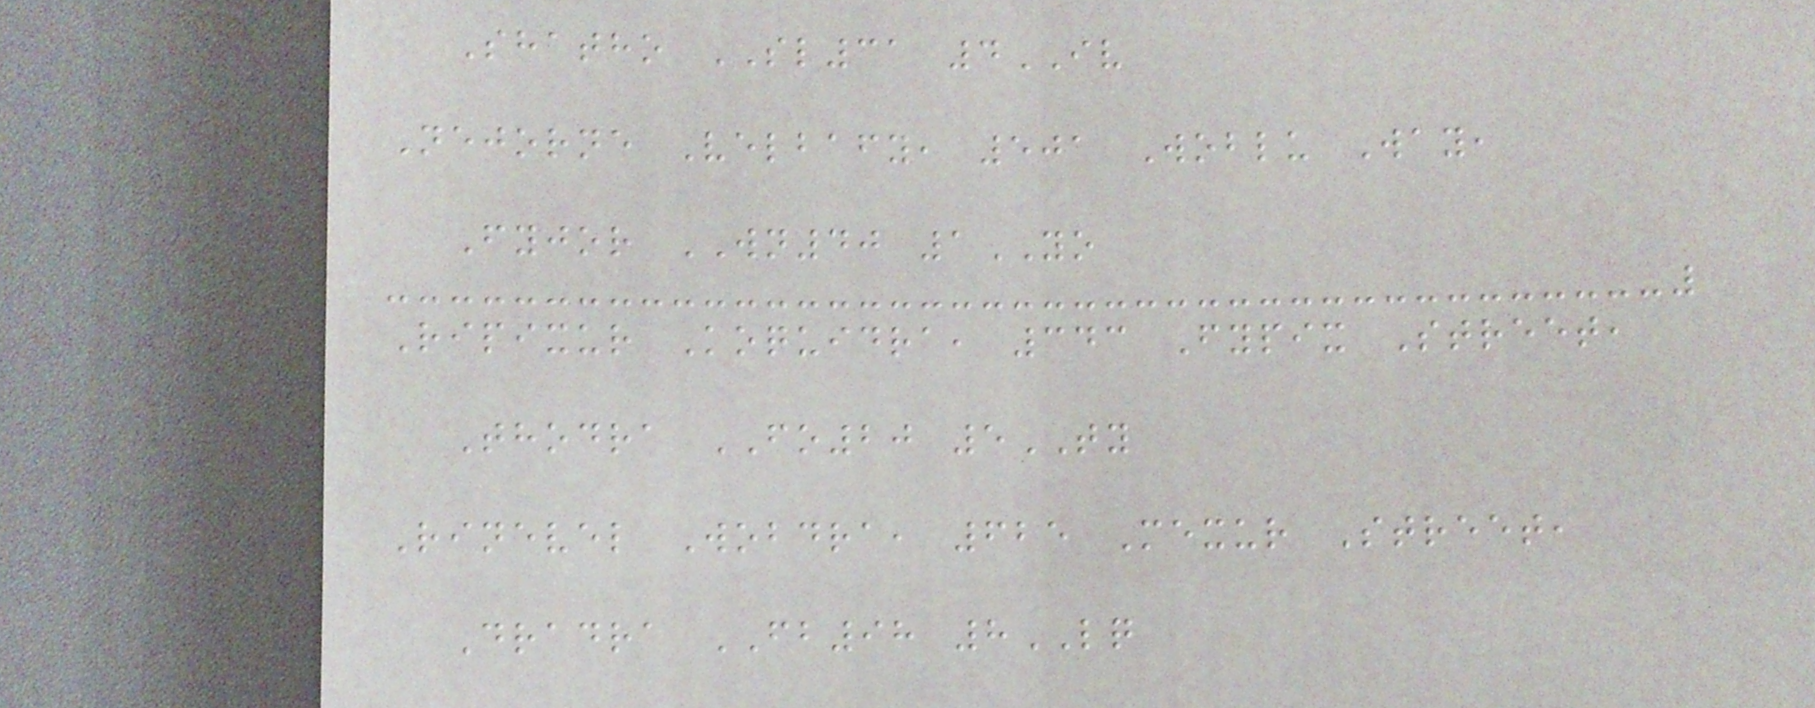Shatho SL31 4IV
Nejorne Velbafy, 501 Woblu Way,
Fyjor WN40 1YO
Ripixur Koquidra, 343 Fypix Street,
Thodra FO20 5TY
Rinevel Wobdra, 625 Mexur Street,
Dradra FB98 8LQ
